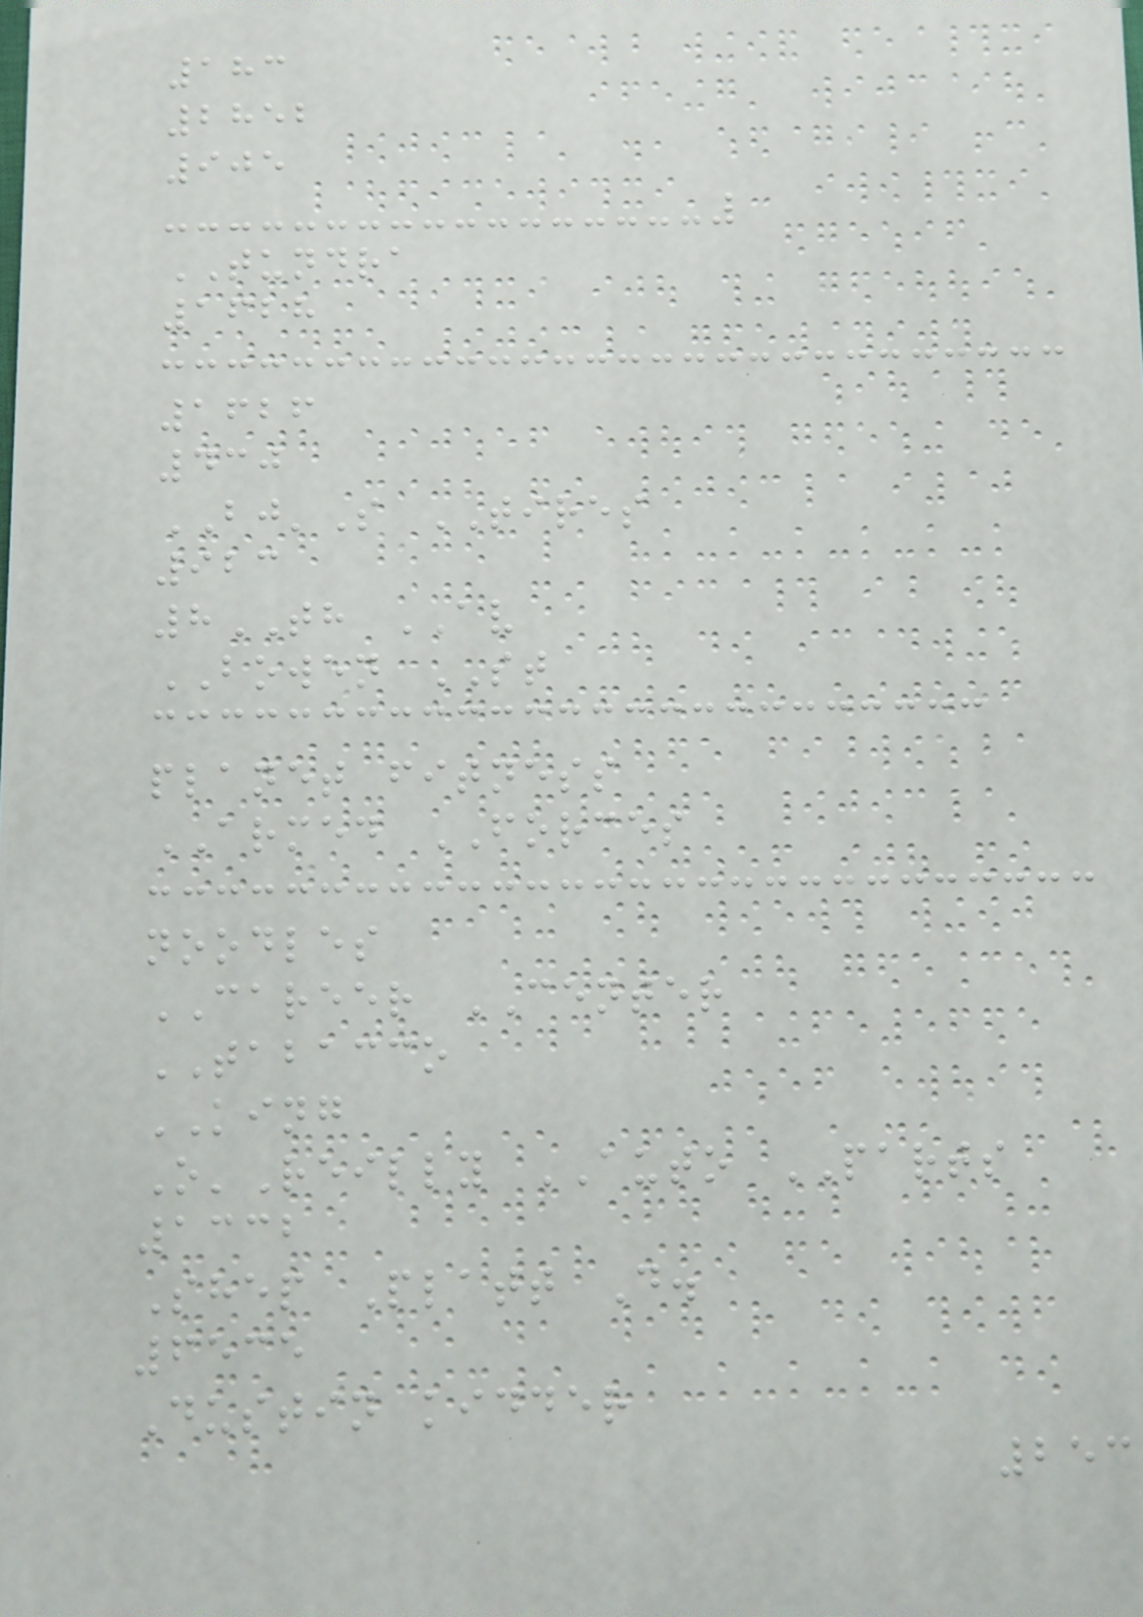183
2852
905
TUNDRA
1628
1626
430
BJ'S TIRES
923
8TH AV
BOWEN ST
planet fitness
ARMED FORCES
noodles
CAREER CENTER
TABACCO
KING
O'Reilly AUTO PARTS
1332
Shep Platt D.
6535
Dustin kidder
253
